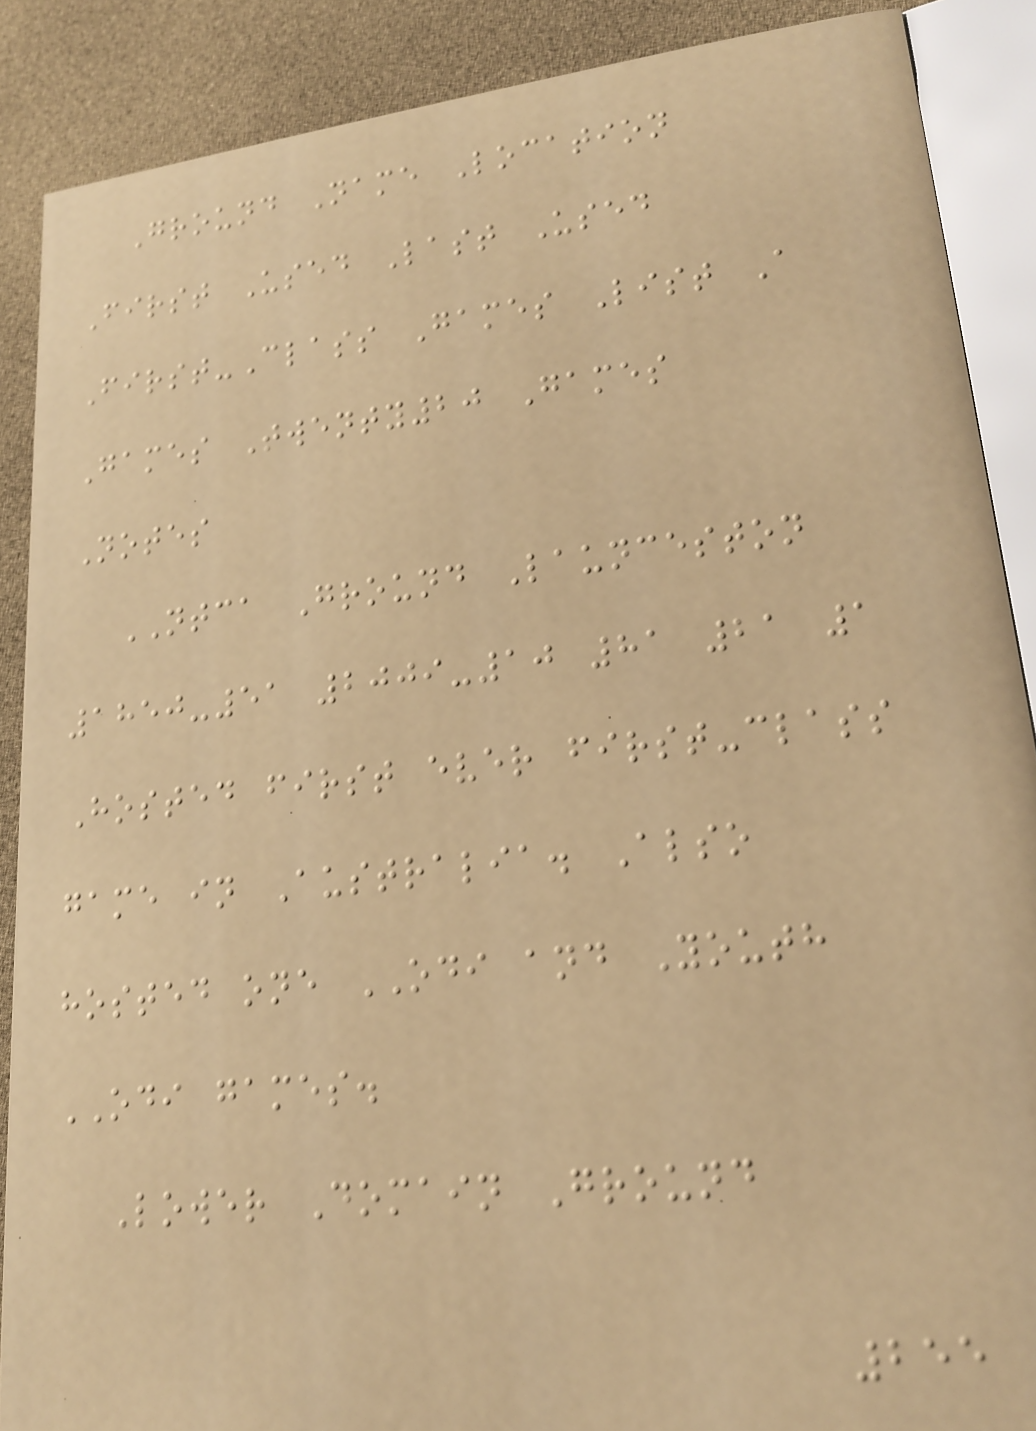Ground Name Location
First Used Last Used
First-Class Games List A
Games Twenty20 Games
Notes
NTCA Ground Launceston
1850-51 2009-10 81 21 1
Hosted first ever first-class
game in Australia. Also
hosted one ODI and Youth
ODI games.
Lower Domain Ground
255
